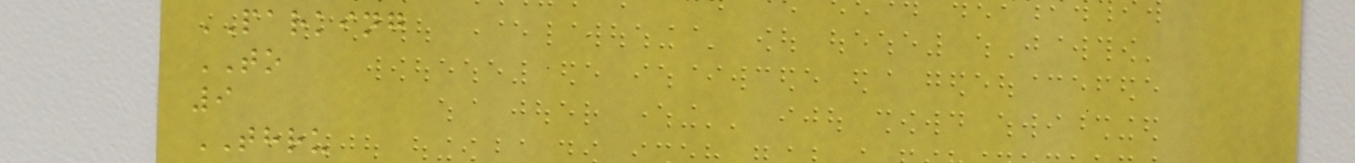PARKING
TO
9
THRU
